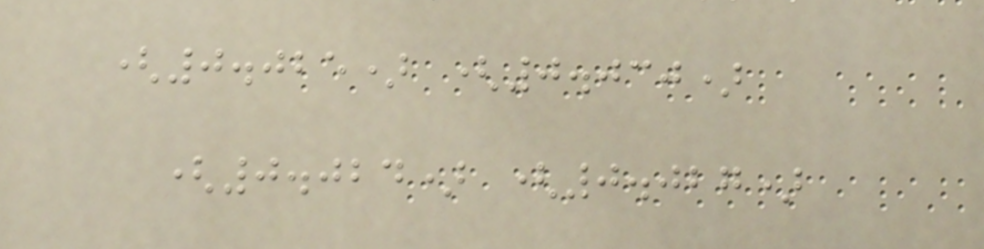(0.025) (0.030)
(0.024) (0.027)
